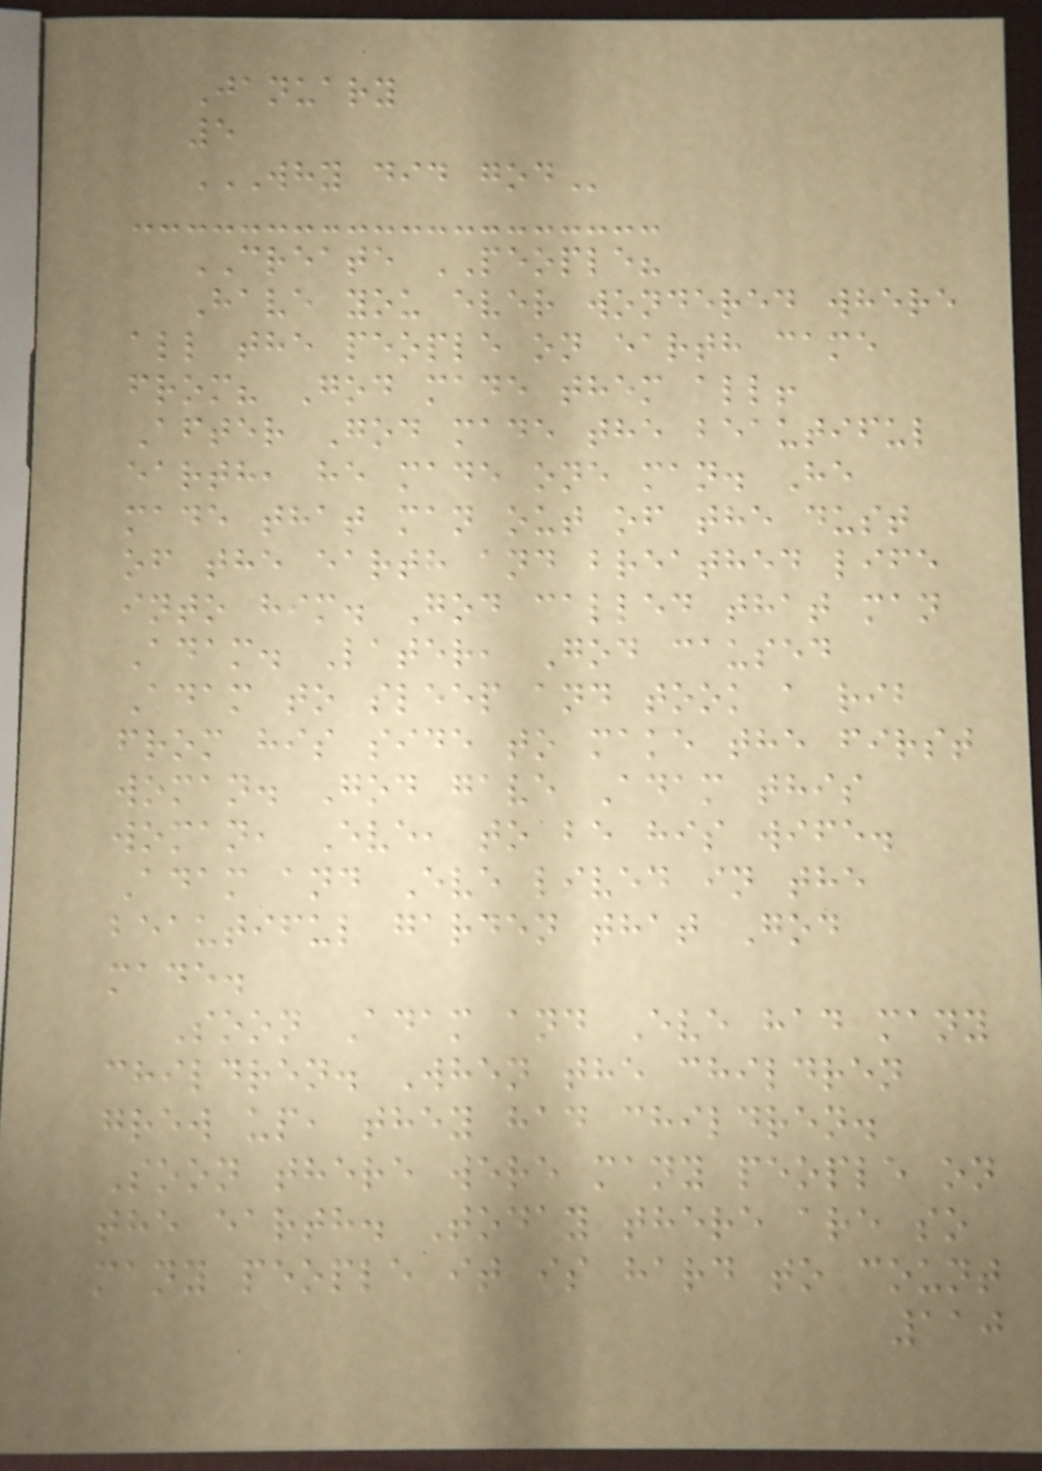January
5
WHY DID GOD
CREATE PEOPLE?
Have you ever wondered where
all the people on earth came
from? God made them all!
After God made the beautiful
earth, he made one man. He
made that man out of the dust
of the earth and breathed life
into him. God called that man
Adam. Later, God caused
Adam to sleep and took a rib
from his side to make the first
woman. God gave Adam this
woman, Eve, to be his wife.
Adam and Eve lived in the
beautiful garden that God
made.
Soon Adam and Eve had many
children. When the children
grew up, they had children.
Soon there were many people on
the earth. Today there are so
many people it is hard to count
110
